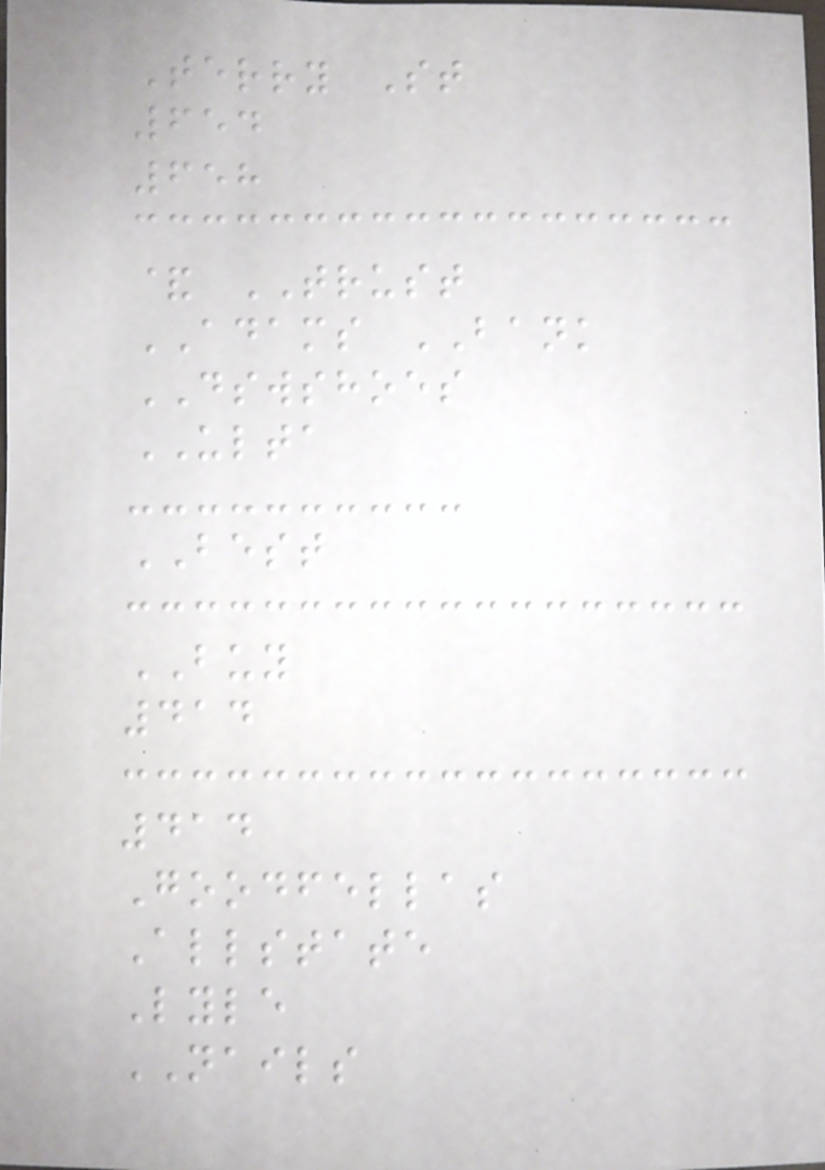Terry St
654
658
& TRUST
ADAMS BANK
DSWSHOES
ULTA
BEST
BUY
414
414
Goodfellas
Allstate
Lyle
NAILS
